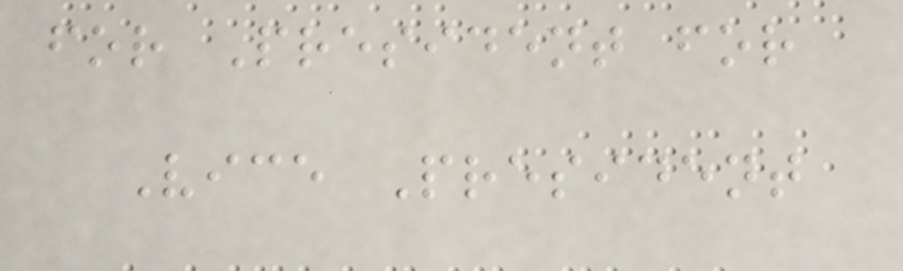for President for
Vice President
